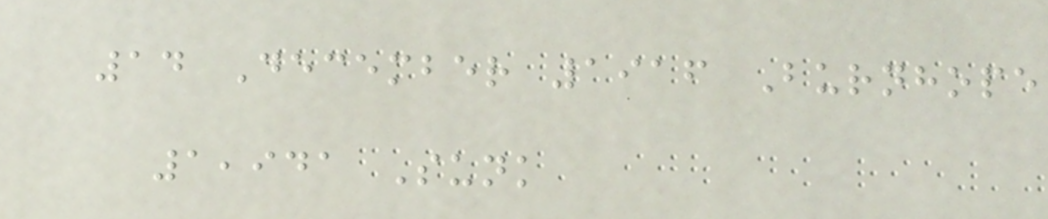14 December 1916 Burnhope
1,941 Sunk
